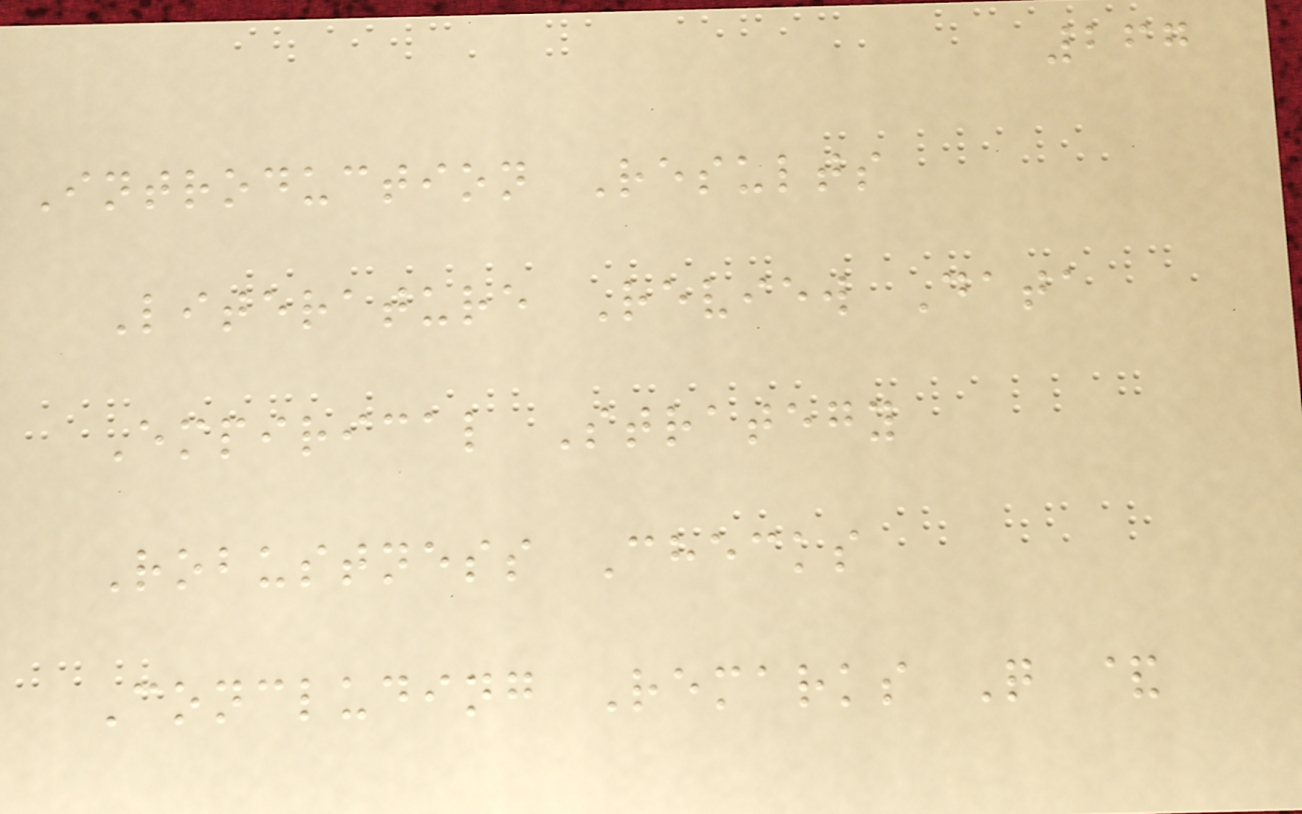267
Introduction Results
Literature Review Data
Empirical Strategy
Robustness Checks
Concluding Remarks Q &
